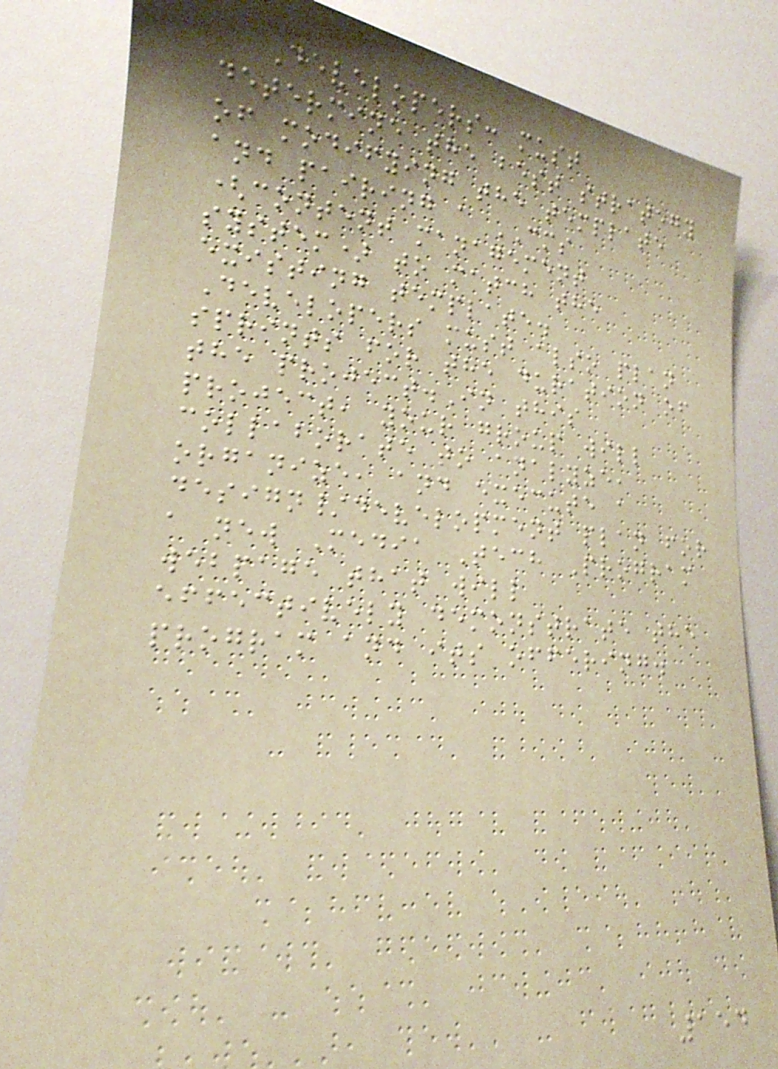Developers: must
determine the best strategy
of modifying the template
and pairing a CMS
(content management
system) to match the
existing template.
Developers must also plan
sprints for the duration of
the project.In this
project, your group will
collaborate to analyze,
organize, and execute a
design/development plan for
a new Media Tech Program
webpage that will
effectively demonstrate the
program and its offering.
154
